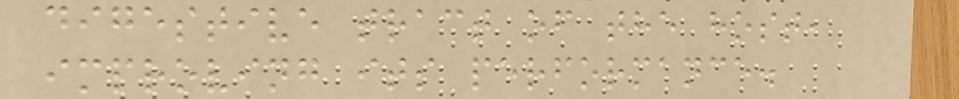digestive tract of the host,
improving its performance.
